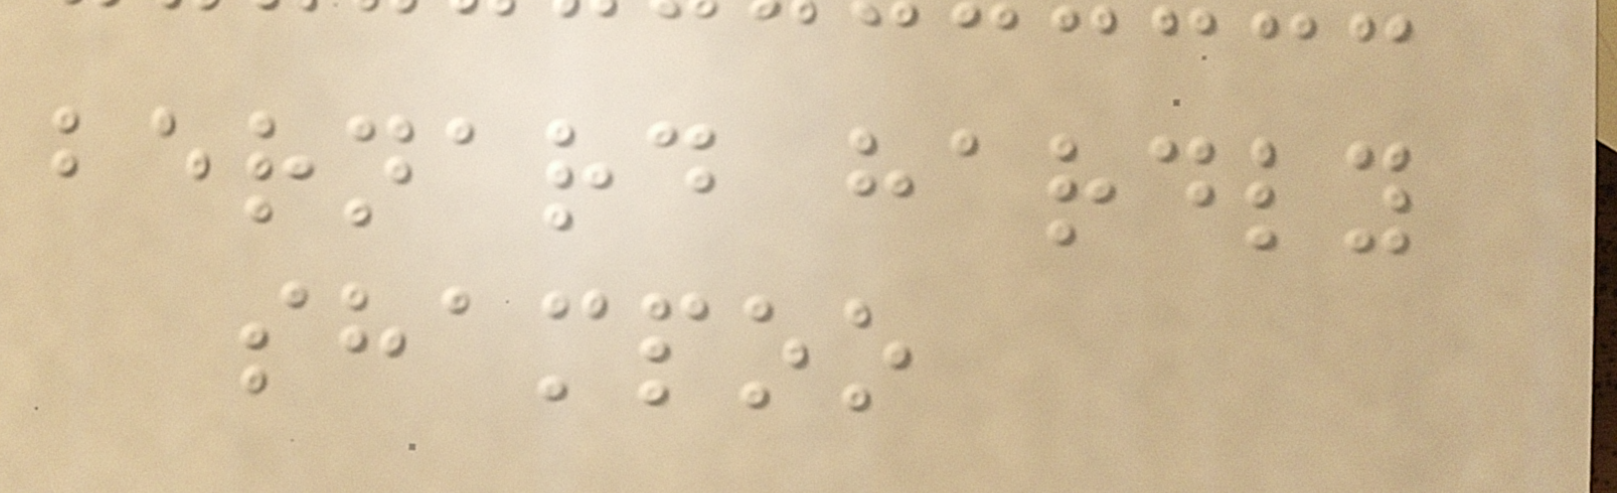bernard hardly
shampoo
